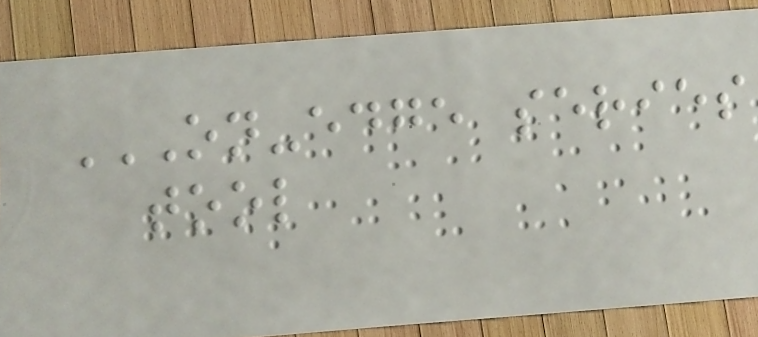ON-EDGE SERIES
TOOL
